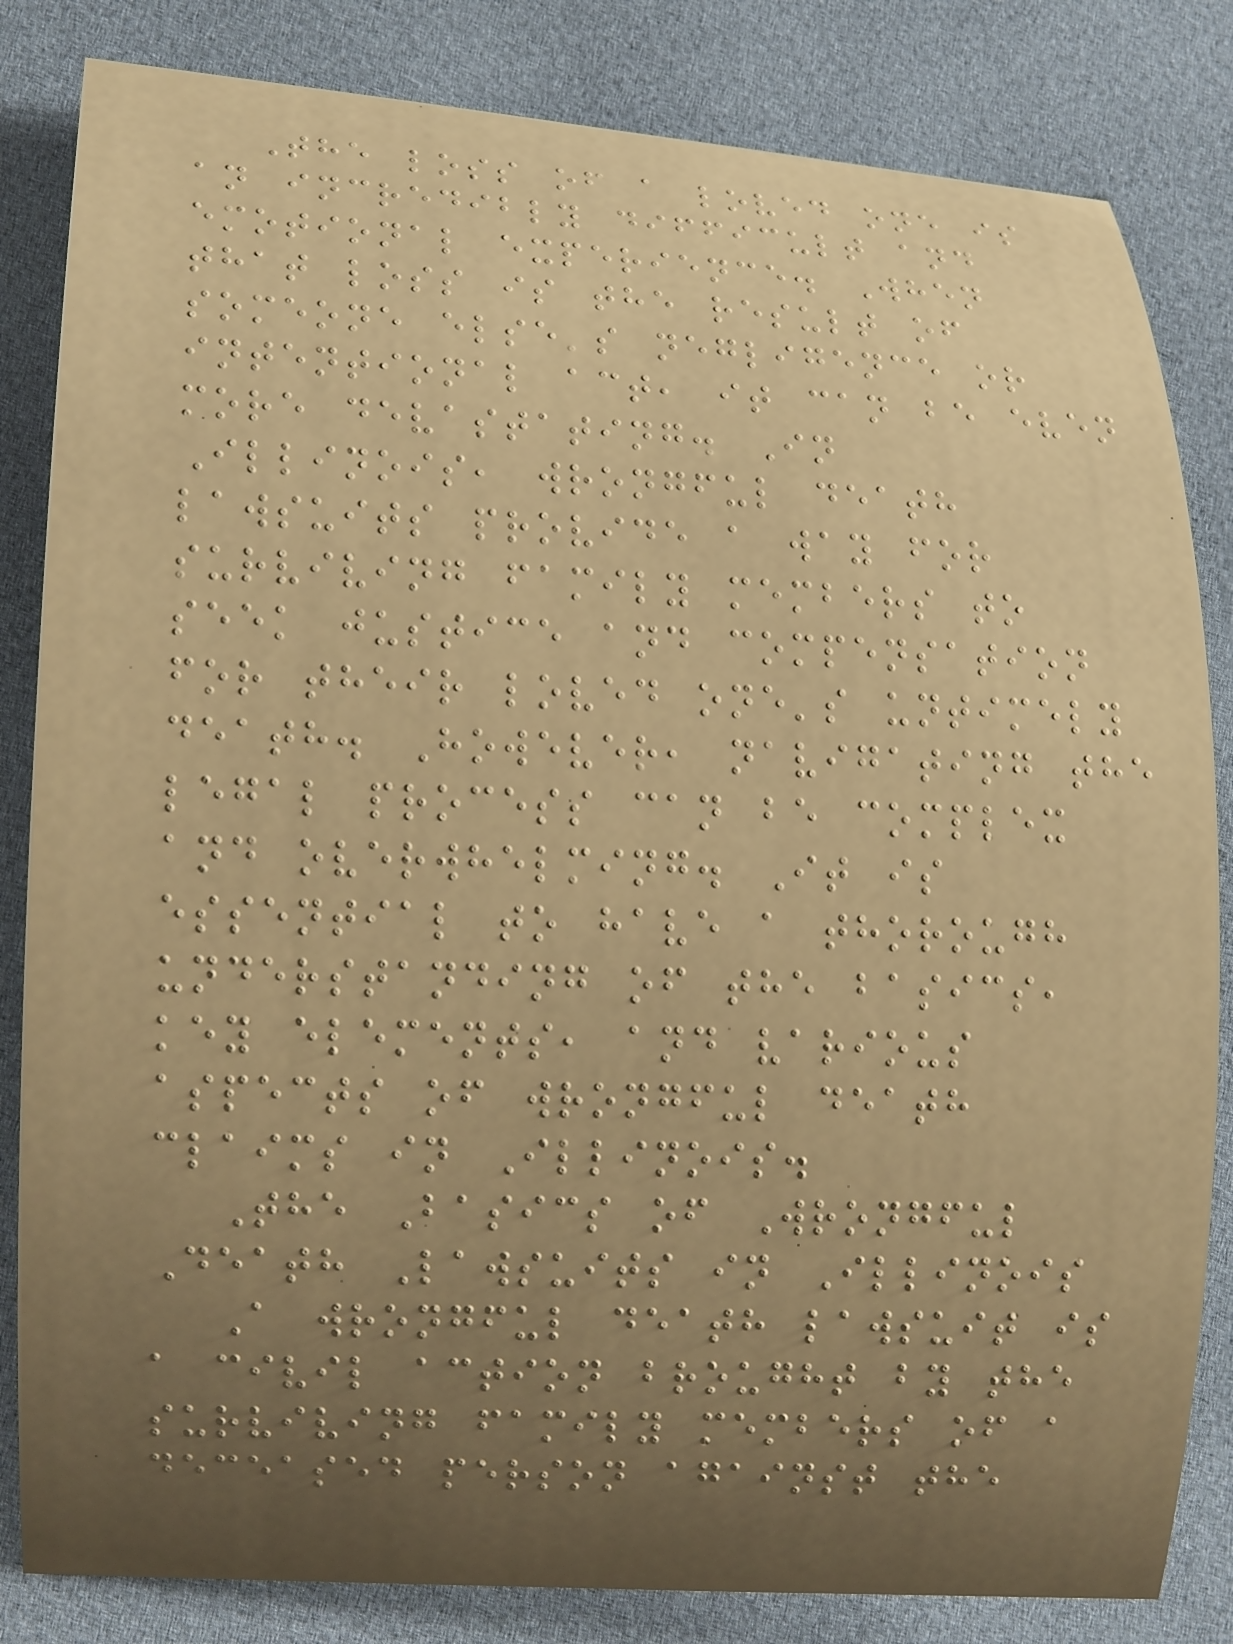The loss of a loved one is
an incredibly difficult and
emotional experience. When
that loss is the result of
someone else's negligence or
intentional act, it can be even
more devastating. In
Illinois, wrongful death
lawsuits provide a way for
surviving family members to
seek justice and compensation
for their loved one's untimely
death. However, navigating the
legal process can be complex
and overwhelming. It is
essential to have a thorough
understanding of the basics,
key elements, and various
aspects of wrongful death
claims in Illinois.
The Basics of Wrongful
Death Lawsuits in Illinois
A wrongful death lawsuit is
a civil action brought by the
surviving family members of a
deceased person against the
